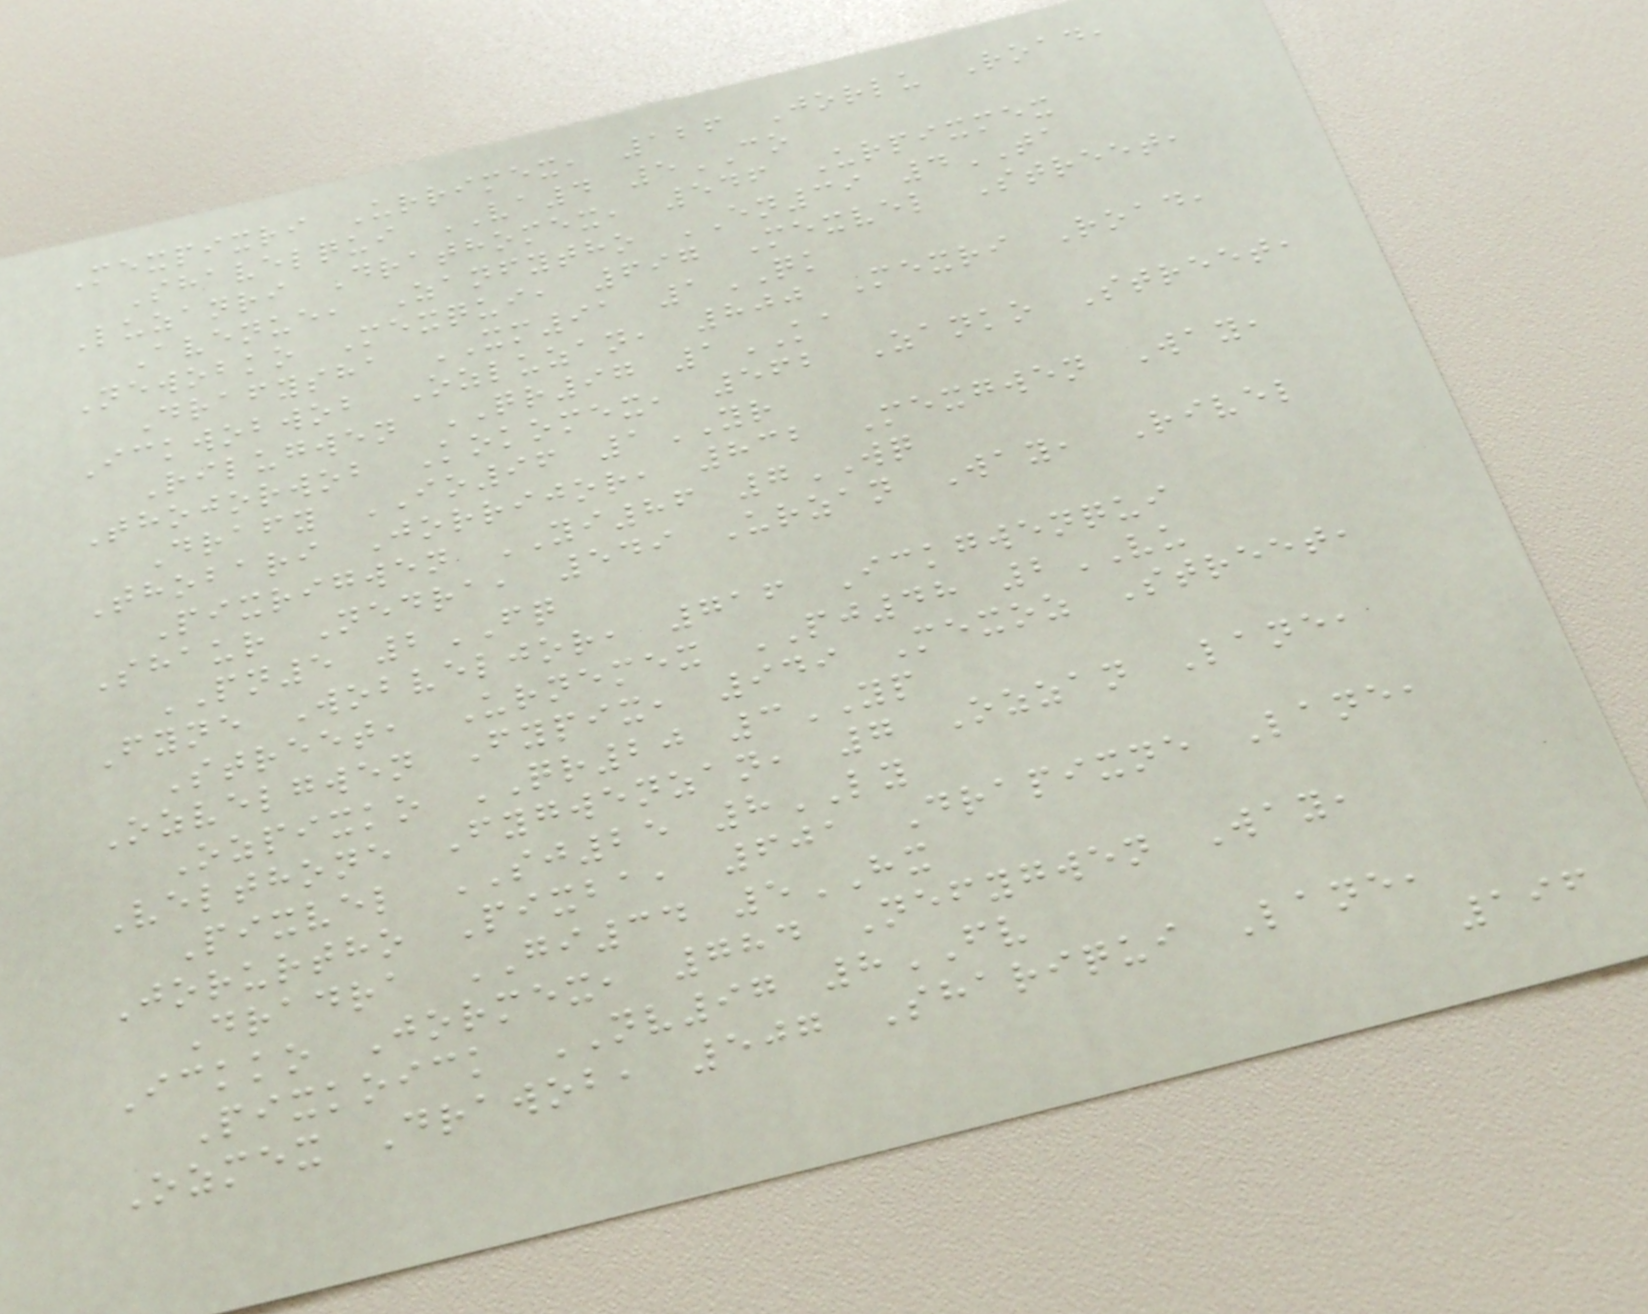Mexpixri Urrimex, 126 Jorlu Road,
Shavelqui VA4 5CO
Luzanri Drathomex, 546 Urpixmex
Avenue, Zanfytho EN39 4TA
Newobko Mexqui, 697 Mexvel Street,
Drafysha XM91 1QK
Ickwobwob Ozluzan, 800 Mexri Road,
Rilugwen QR97 1KA
Thojorwob Kokomex, 562 Zanko Street,
Drafy IO96 1YR
Thobari Jorrijor, 832 Mexgwen Way,
Pixrigwen YI86 7WQ
Shaur Nedra, 549 Urzan Way, Rivel
PN5 2FQ
Fyne Wobveljor, 716 Ickgwenqui
Street, Urnemex PJ48 2VU
Ozvelgwen Fypix, 949 Mexoz Street,
Ozpixko QR20 3YP
Velthone Fygwenzan, 7 Ozzan Lane,
Pixvel SJ25 8LY
Jorurtho Pixba, 601 Drapixne Lane,
Dradra GI34 5HX
Ickko Jormex, 784 Nefygwen Way,
Pixkoick NV97 8FV
Ozmex Drawob, 507 Shariqui Lane,
196
